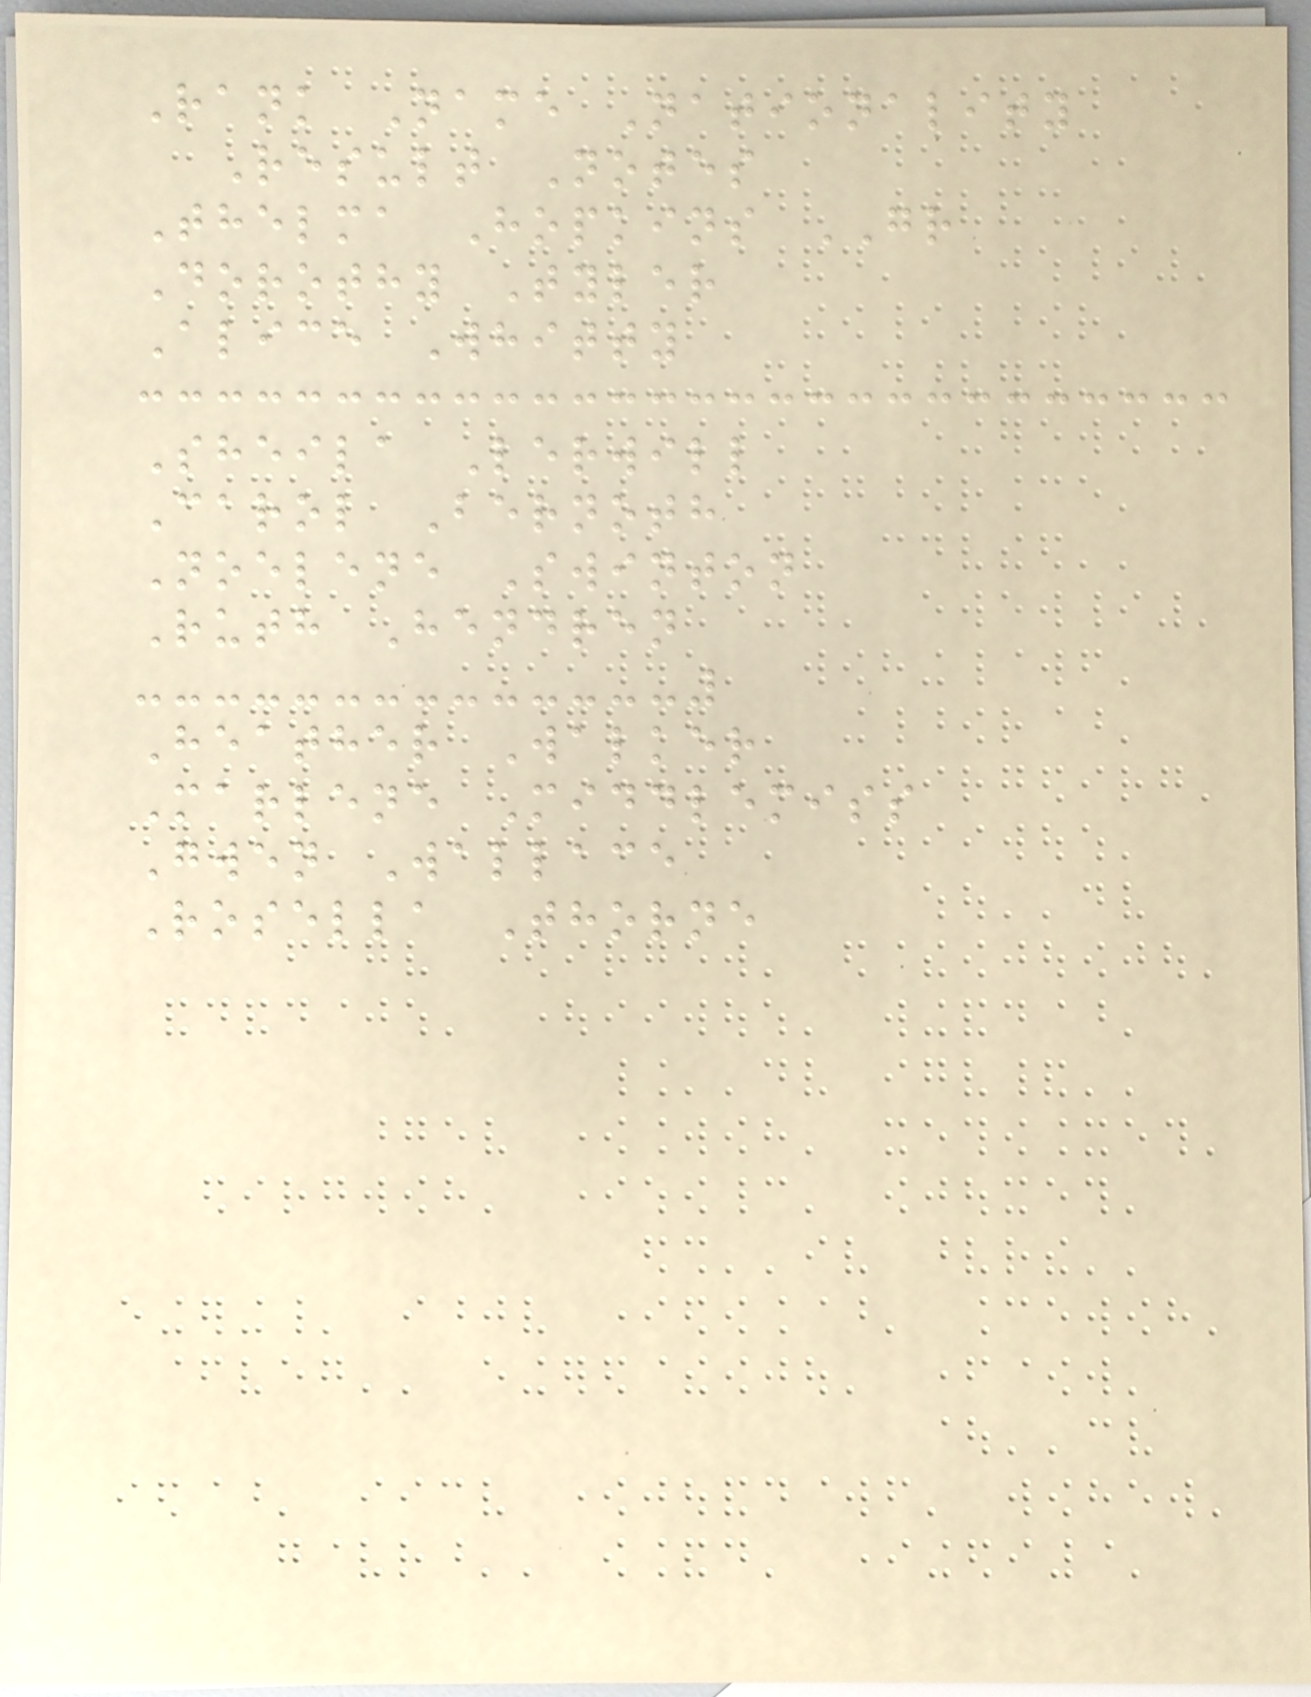Rank Name Nationality
Result Notes
Thelma Hopkins GR
Dorothy Tyler
Alice Whitty
Sheila Lerwill
Carol Bernoth
Noelene Swinton
Ruth Hendren
Heather Walker
Marlene Middlemiss
Gwen Wallace
Rosella Thorne
